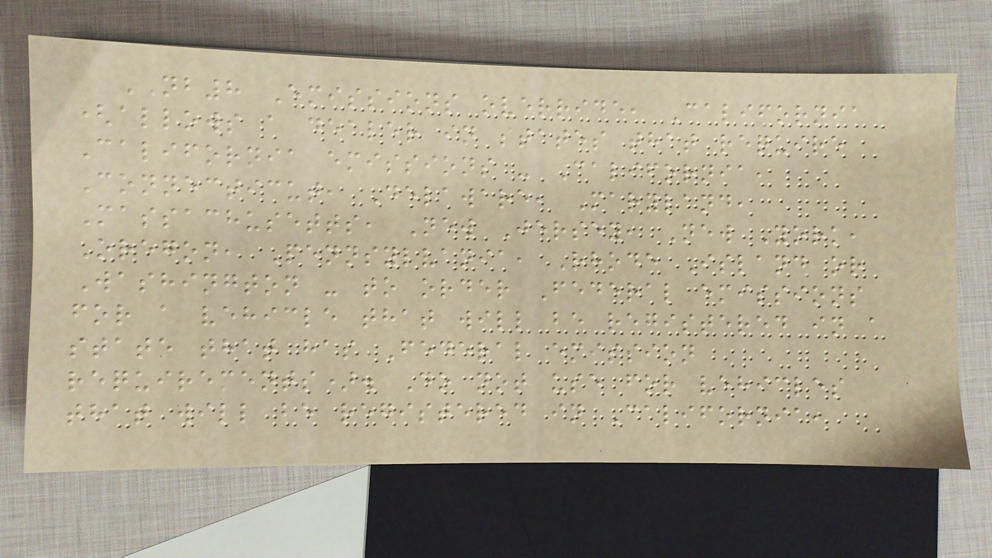NB8 Emissions override, California
(allows a dealer in states that require
California emissions - California,
Connecticut, Delaware, Maryland,
Massachusetts, New Jersey, New York,
Oregon, Pennsylvania, Rhode Island or
Washington - to order Federal emissions
for a vehicle that will be registered in a
state that has Federal emission
requirements). Do not use for vehicles
that will be registered in California,
